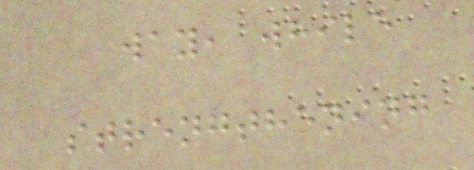way, while
strengthening
